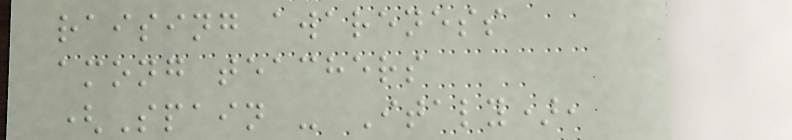raising awareness
among teachers
(Spain - Italy),
